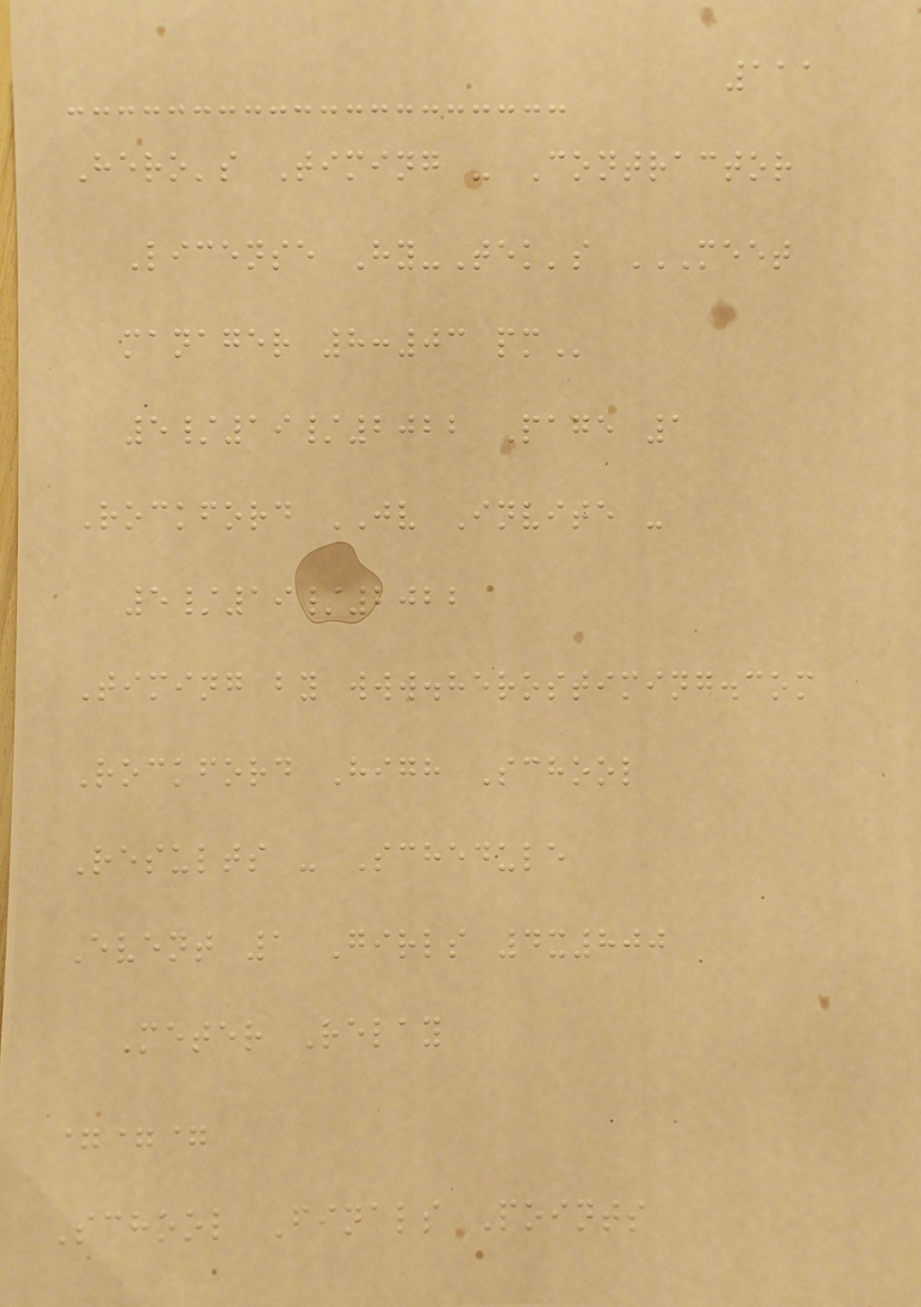111
Hero's Timing - Contractor
License Hy-Tek's MEET
MANAGER 8:03 PM
5/19/2022 Page 1
Rockford JV Invite -
5/19/2022
Timing by www.herostiming.com
Rockford High School
Results - Schedule
Event 1 Girls 4x800
Meter Relay
===
School Finals Points
